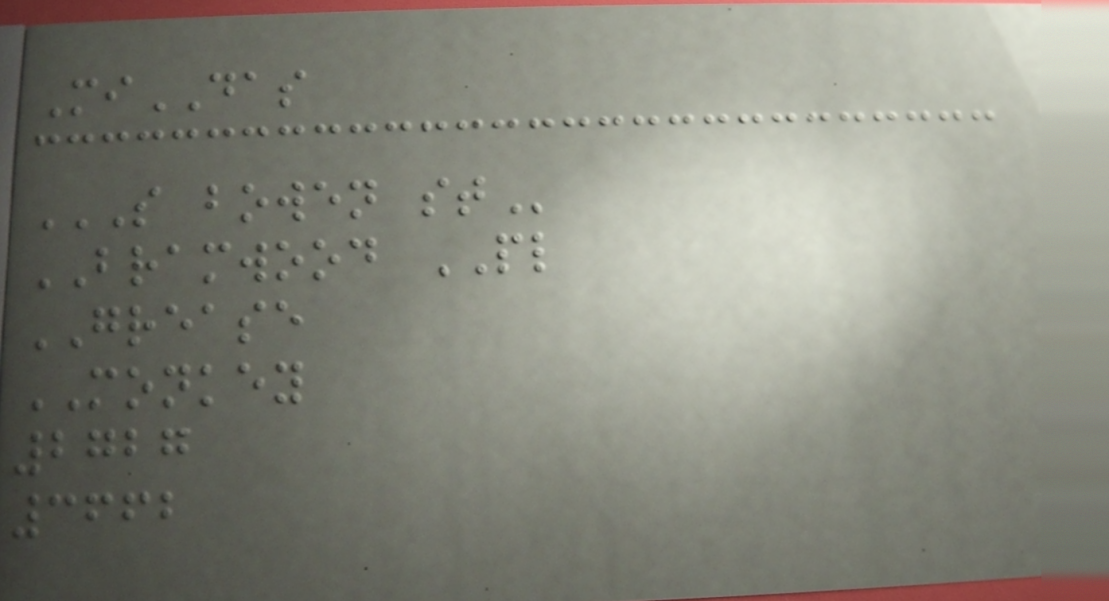MiDAS
S BOWEN ST
BRAMWOOD PL
GREASE
MONKEY
2727
3662
